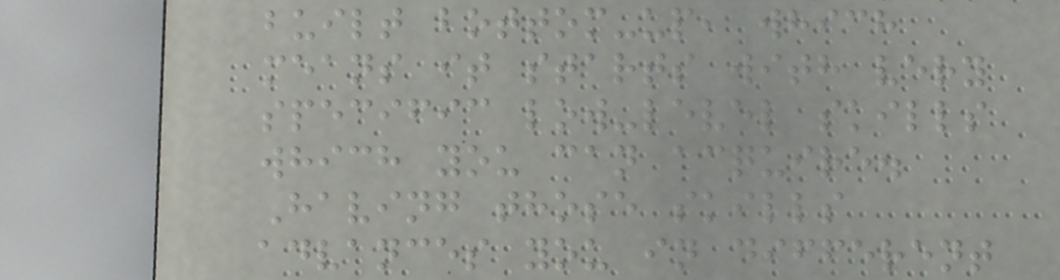built bottom-up, which
means it starts with very
specific low-level skills
which you can acquire.
Having those skills
advances you in different
